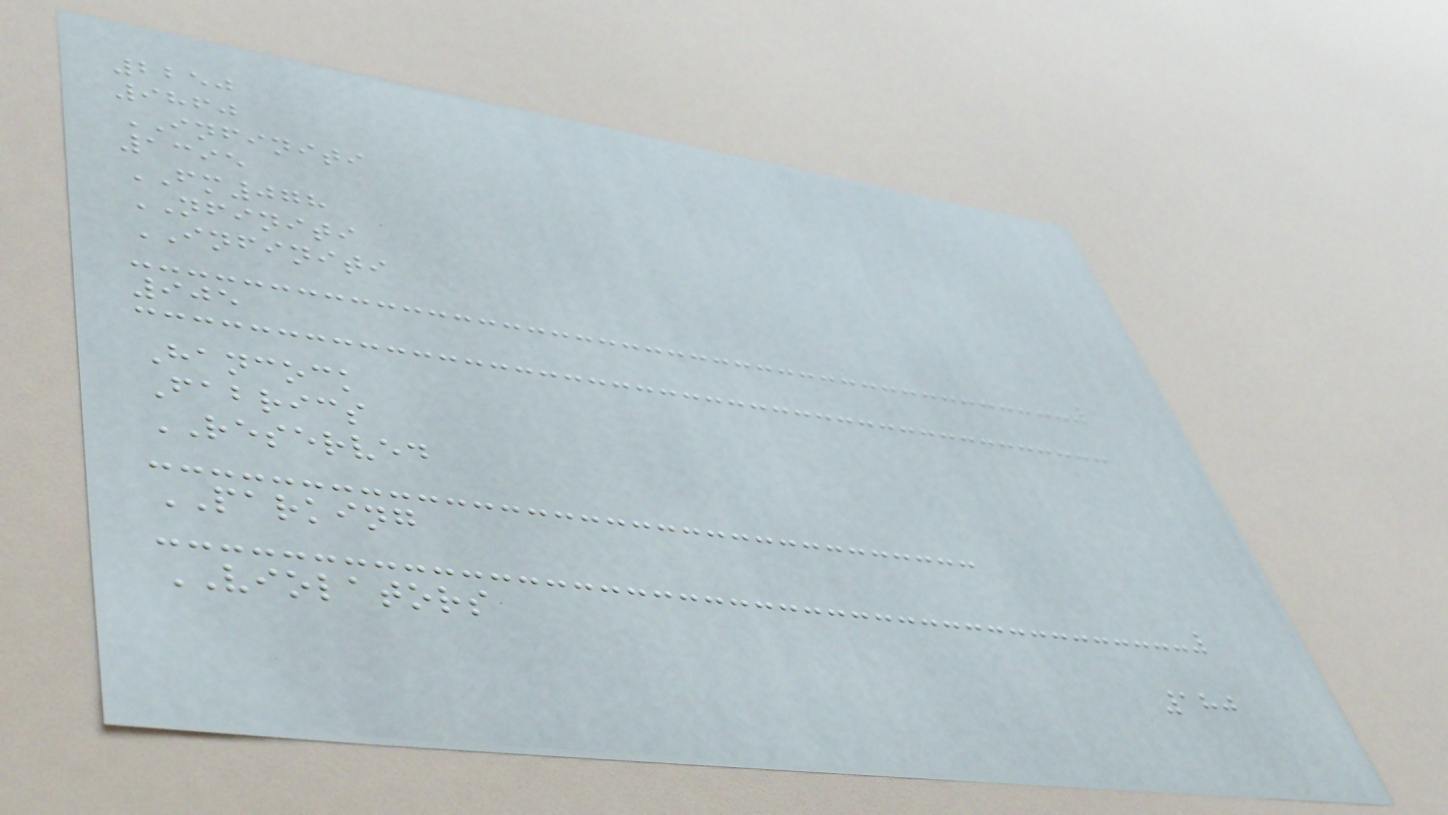2250
9860
INFINITI
1395
FM078
NFINITI
INFINITI
905
Hancock
Fabrics
RESERVED
PARKING
VIOLATORS
180
